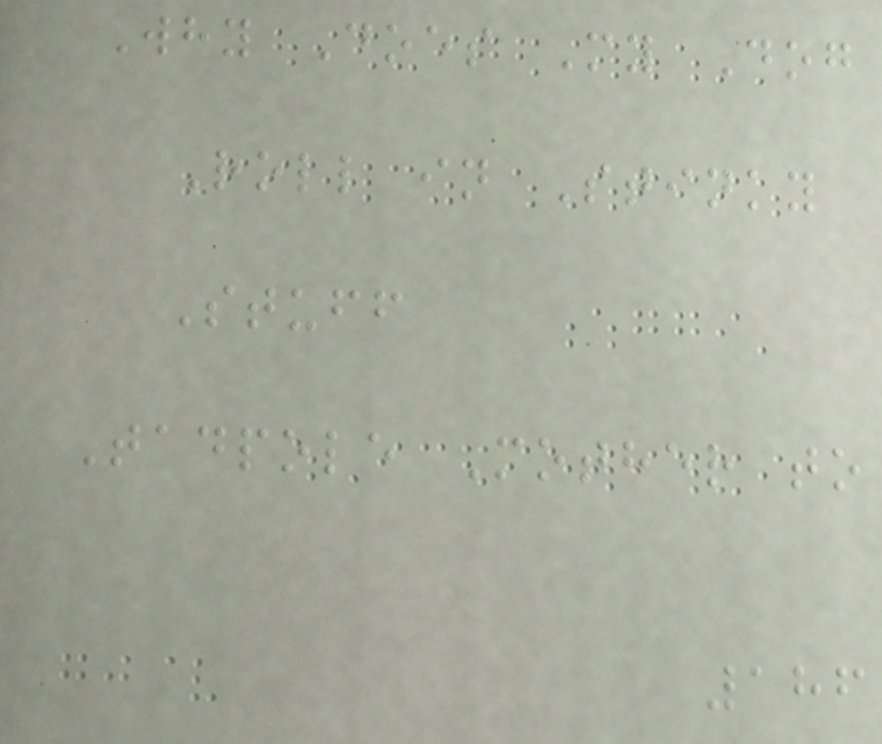Why Does My Dog
Roll in Stinky
Stuff
Tadpole Mother to
186
